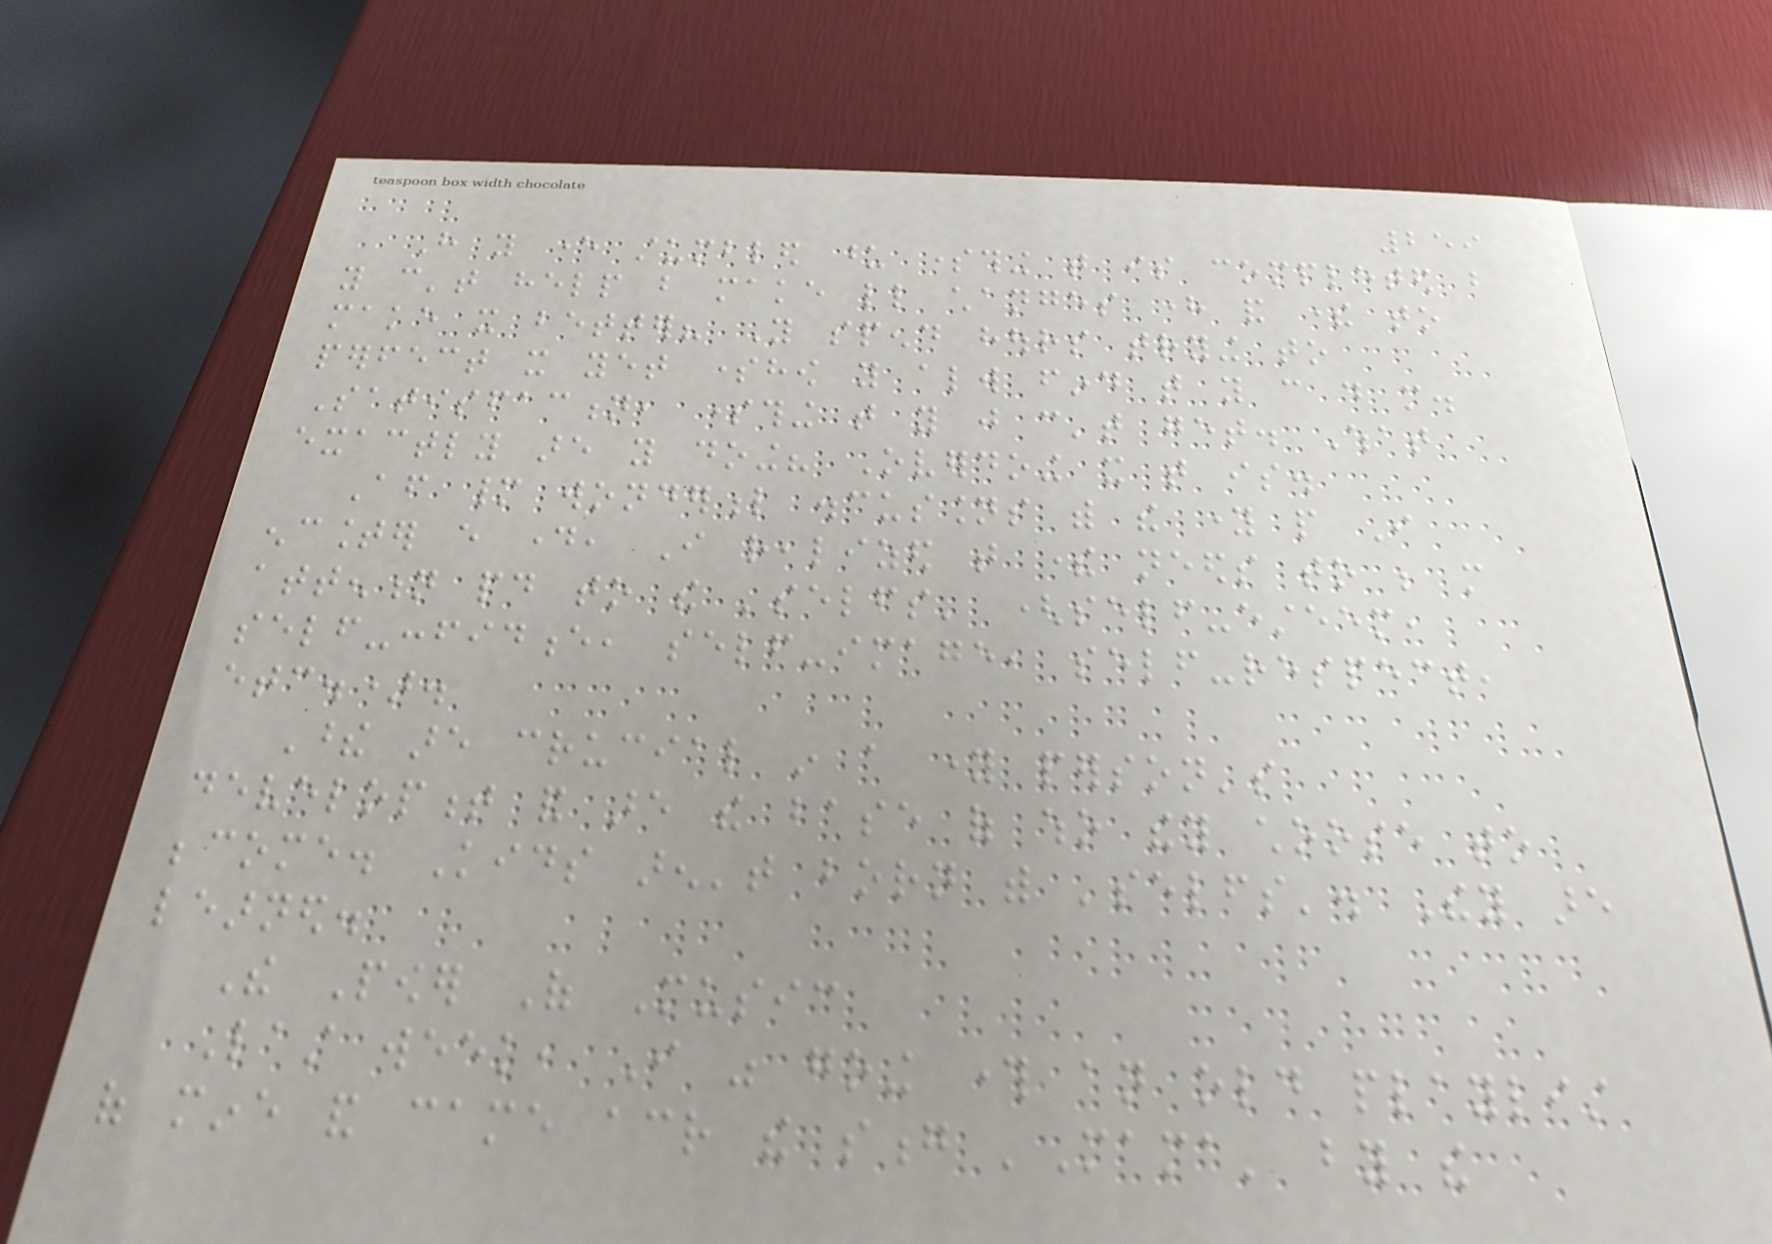259
Have you ever stumbled upon something that is completed but
you can't help but make little changes here and there to
make it better? You spend hours trying to
perfect it yet somehow you always find that you can do more.
Satisfaction, something that you just can't get. What
exactly are you doing? Overdoing it that is.
After many wonderful discussions with the young people I
encounter every day, I realized that there needs to be more
attention paid to the 'selfs' (self-esteem,
self-confidence, self-image, self-respect,
etc.).
These are crucial in a young person's
development and are the base of who they choose to
become. Kids aren't born with 'selfs'. They are
learned.
The Power Of Music
Last week, I was going through an old playlist
of mine and came across the song 'Mama' by the
